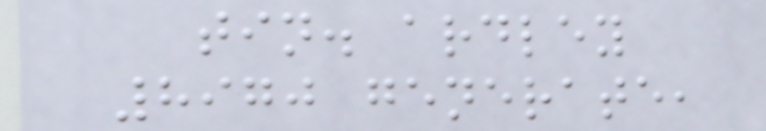tin. ardley
8970 generate,
